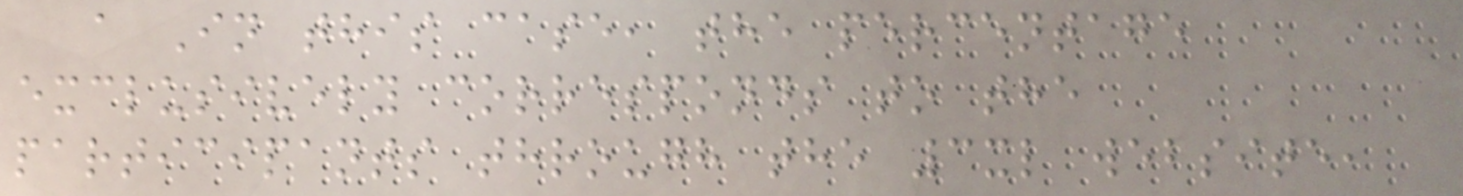a In this case, the percentage
exclusively corresponds to the
participants through the 3xl website,
